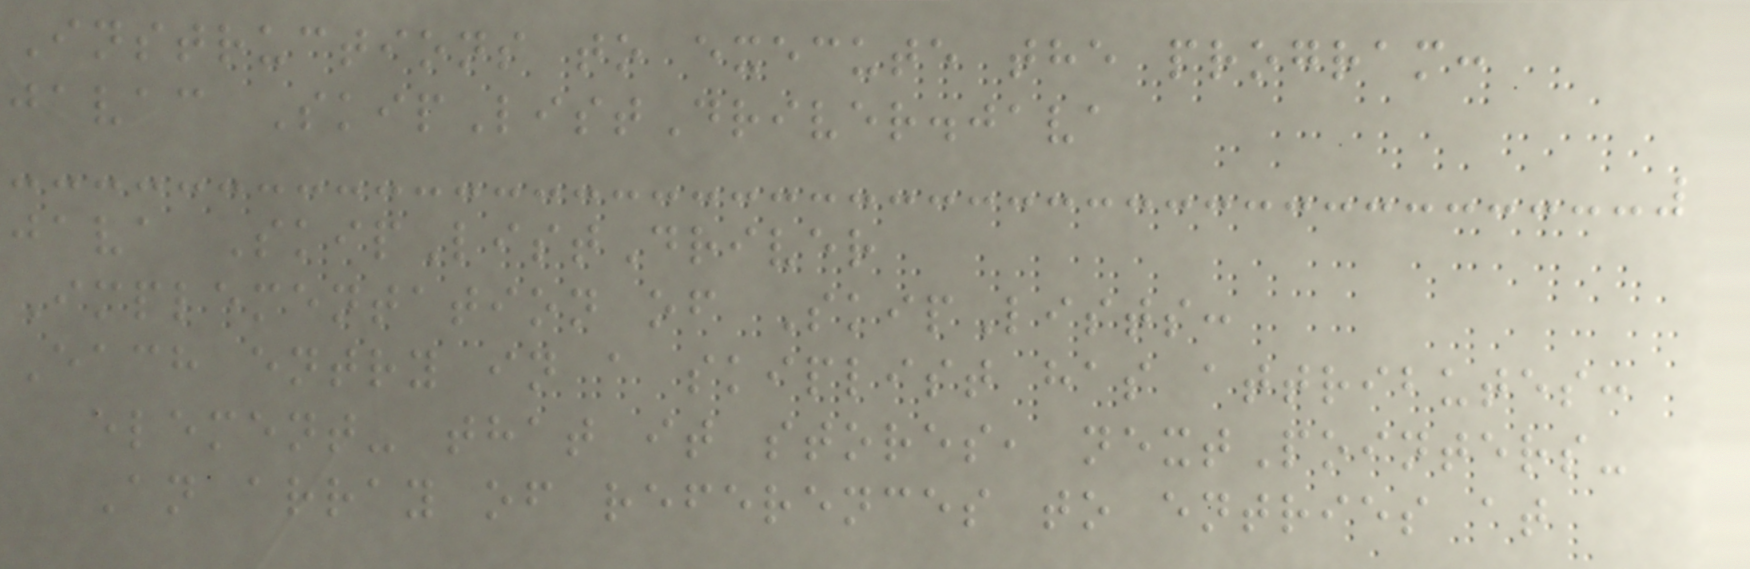Instructions to execute the program:
javac SkipListDriver.java
java SkipListDriver
Implementation of SkipLists:
Each entry in a skiplist has attributes:
element- that it stores, nextPointers-
An array of references to entries at
